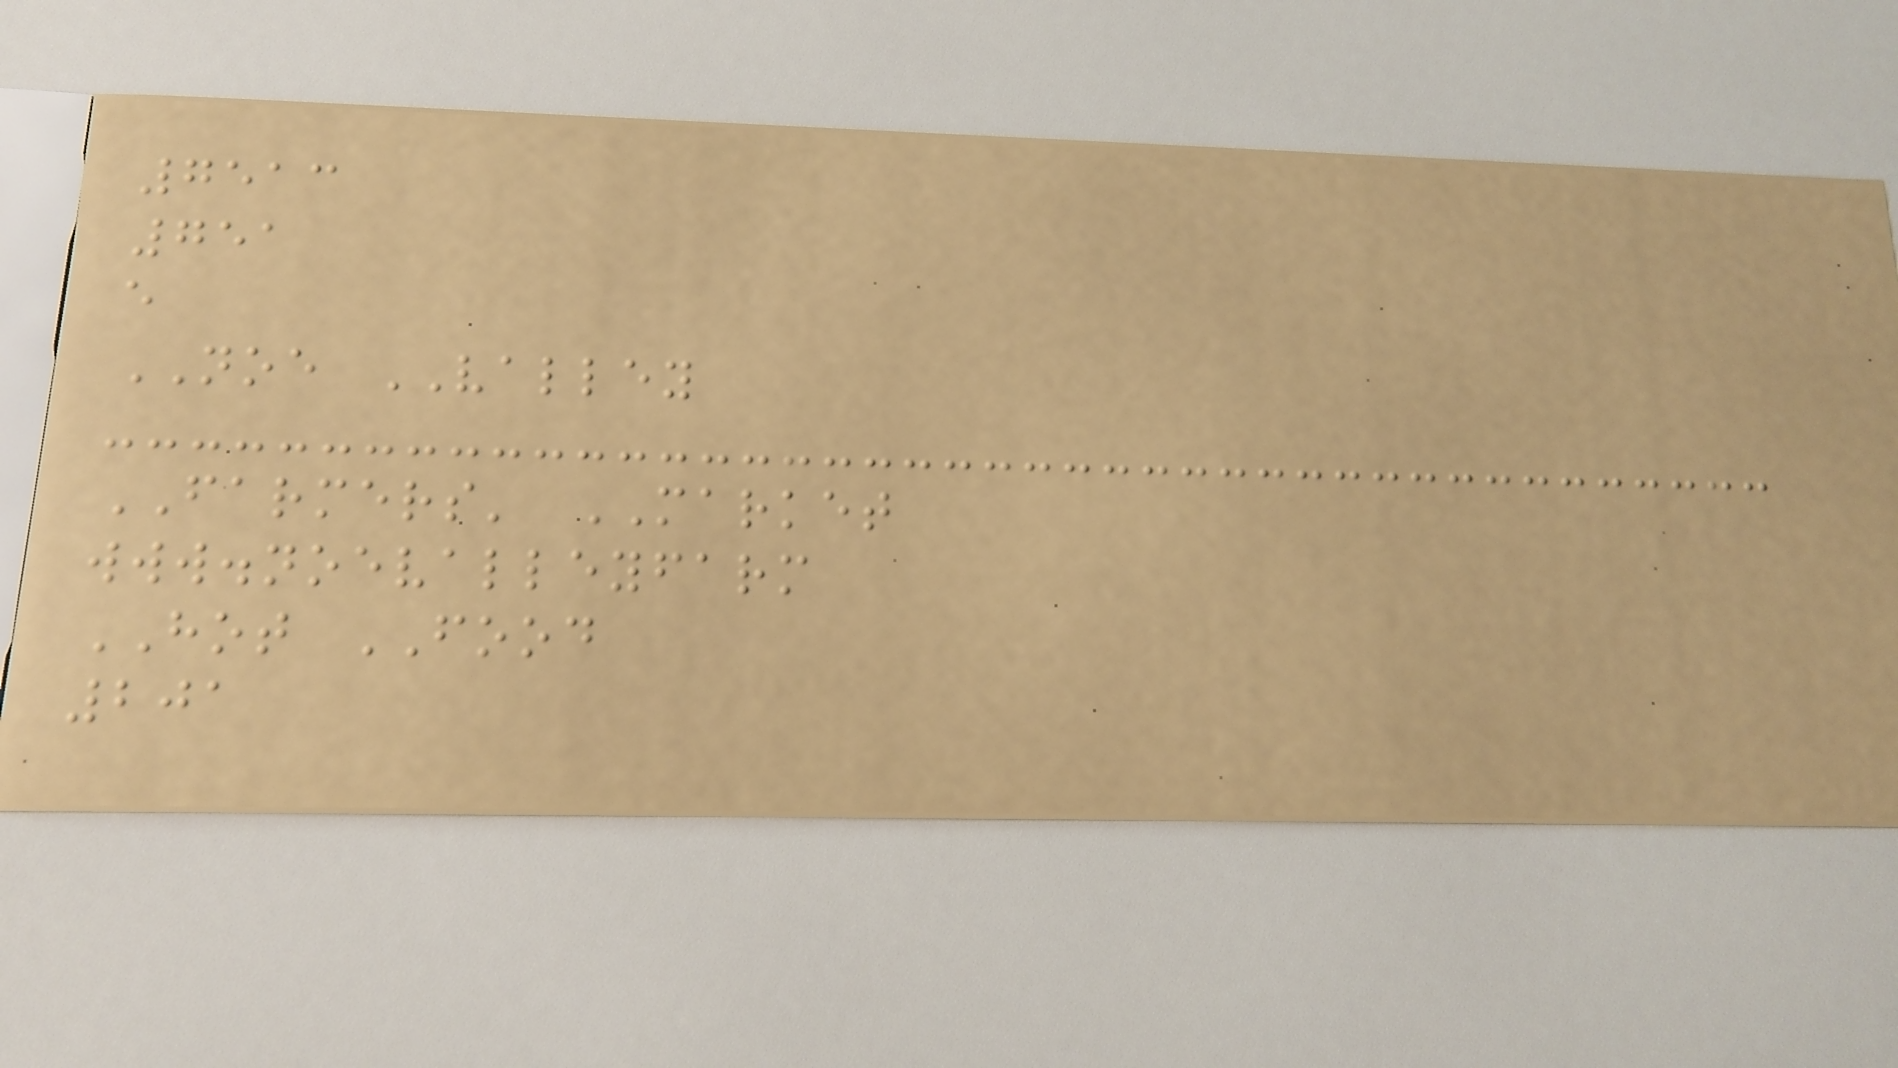7513
751
e
NOE VALLEY
FARMERS' MARKET
www.noevalleyfarm
HOT FOOD
201
